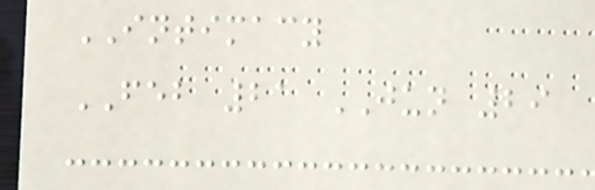INTIMACY
FEB 21 JUN 29
